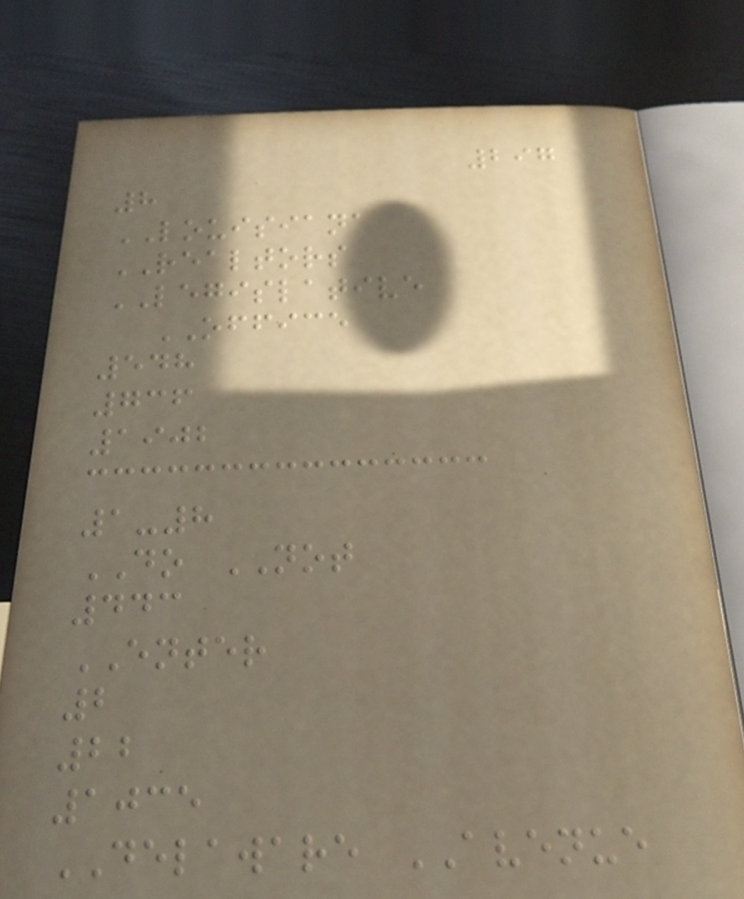297
8
LOUISIANA
REALTORS
LEGISLATIVE
OFFICE
548
736
1902
1-8
DO NOT
443
ENTER
2
22
1035
DELAWARE AVENUE
